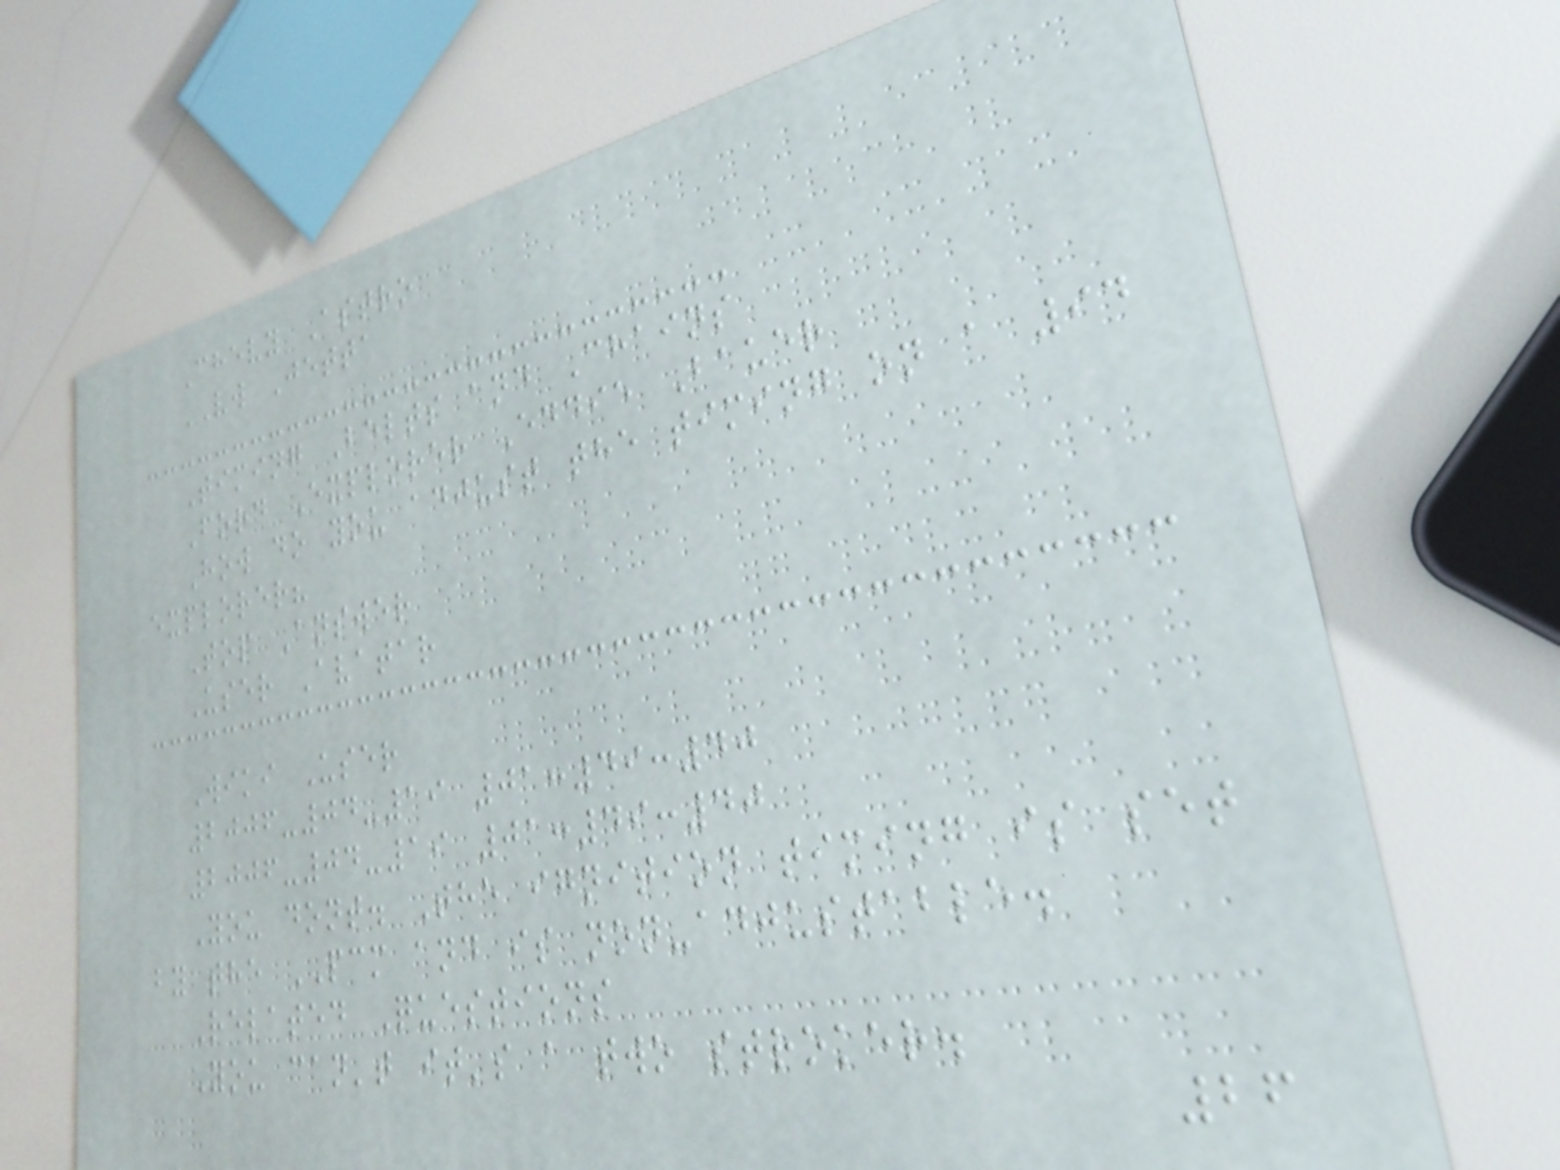Chevy Astro
VW Jetta
Timing Belts and Chains
Ford Explorer Eddie Bauer
How do you adjust the timing on a 94
explorer?
Top Answer
User Avatar
Wiki User
2006-04-19 01:49:40
2006-04-19 01:49:40
You dont. The ignition timing is set
by the PCM and is non-adjustable.
Related Questions
You can't it's a two stroker.
26
